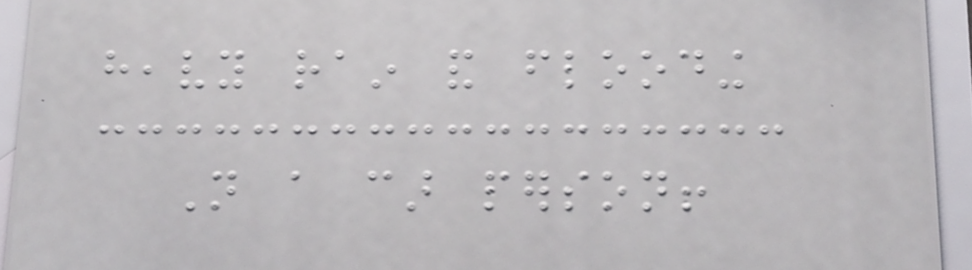heavy rain and flooding
Not a car person!
